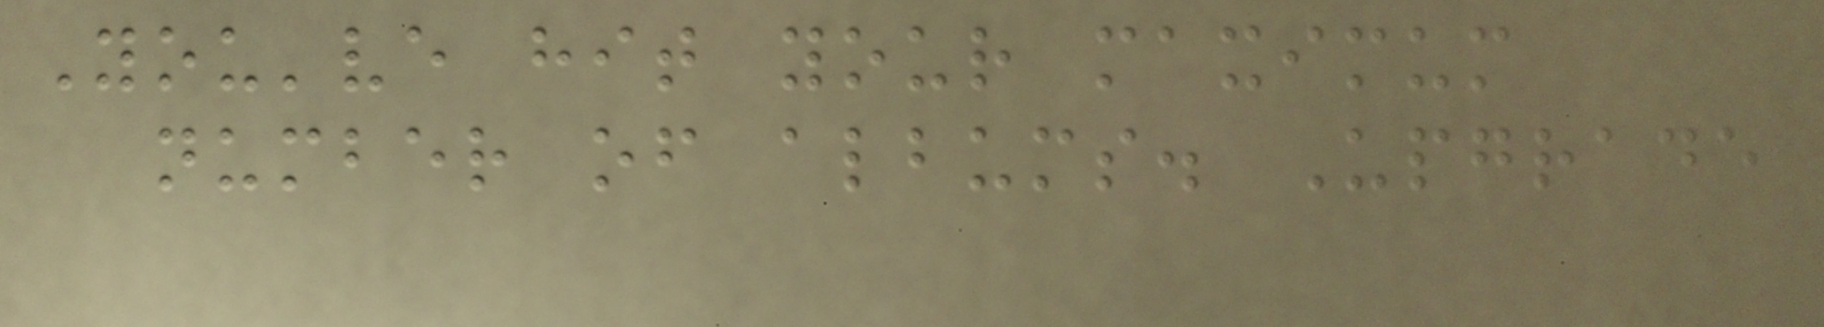You've hit your maximum
number of albums. Upgrade
